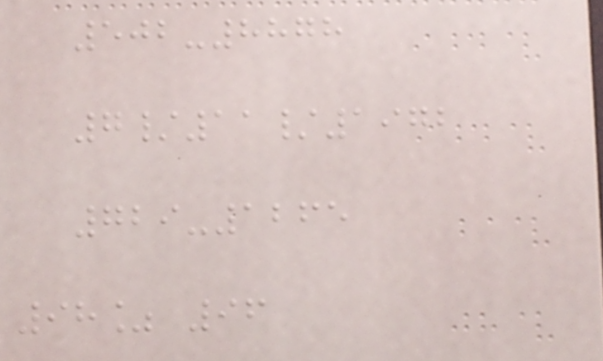502-8878
7/11/1972
729-1265
98% 96
